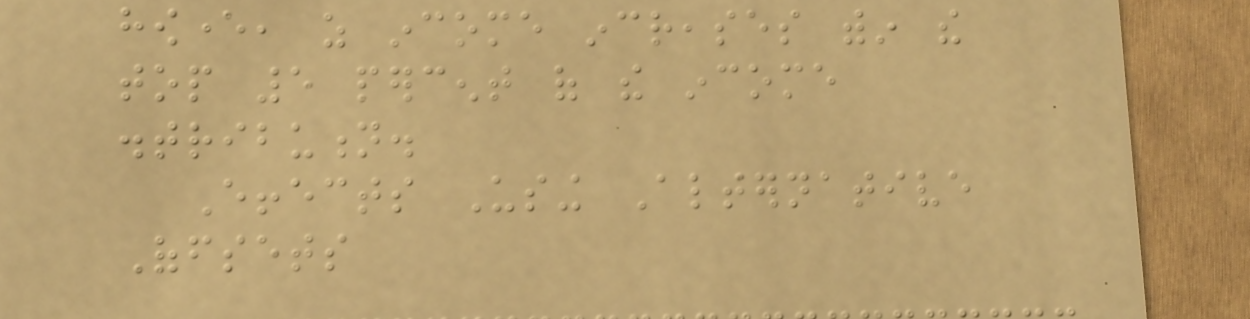however, as income increases within the
top 5 percent of the income
distribution.
Effects Using Alternative
Offsets
